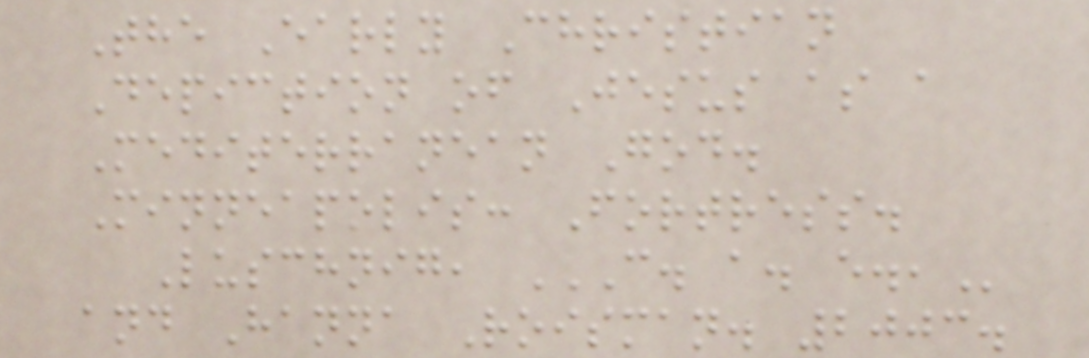The Early Christian
Depiction of Jesus as a
Mediterranean God.
Minneapolis: Fortress.
Luschnig, C. A. E.,
and Hanna Roisman. 2003.
